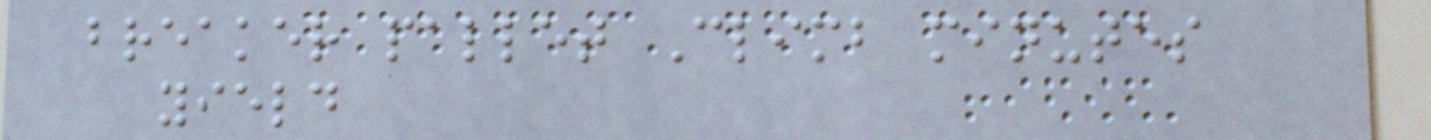breaker pallet Climb minutes
yield
